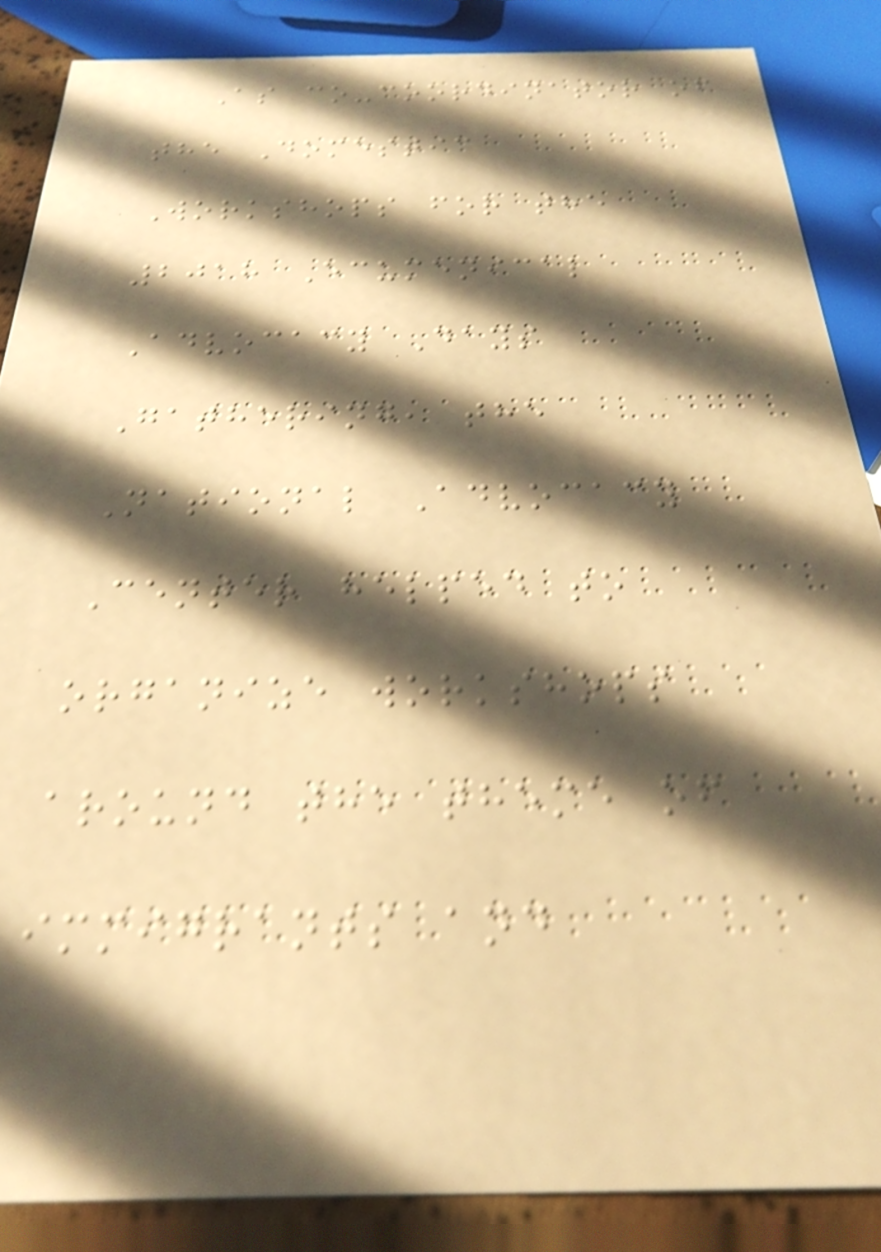As co-coordinator of
the Domestic
Workshops for the
2018 Ecumenical
Advocacy Days
Gathering, the
National Advocacy
Center helped to
organize workshops
around the theme of
immigrants and
